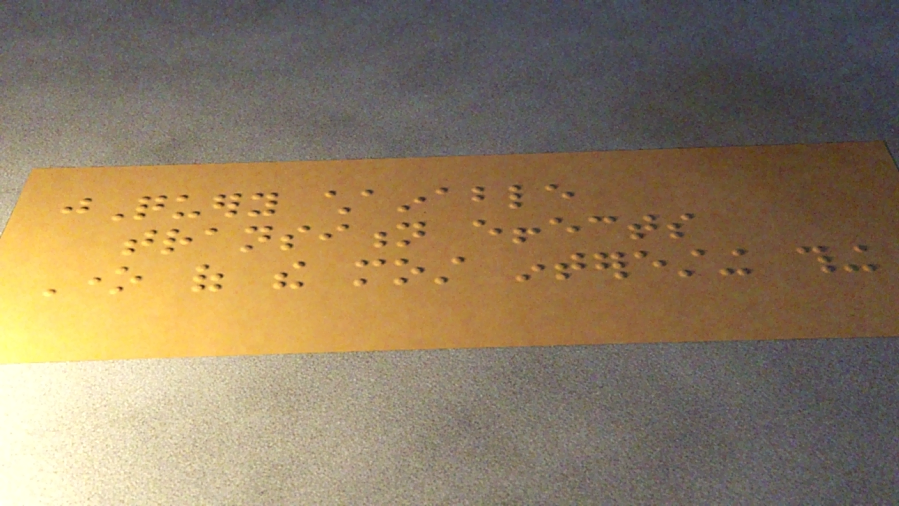jQuery chainable
transition effects
One of the most interesting thing
